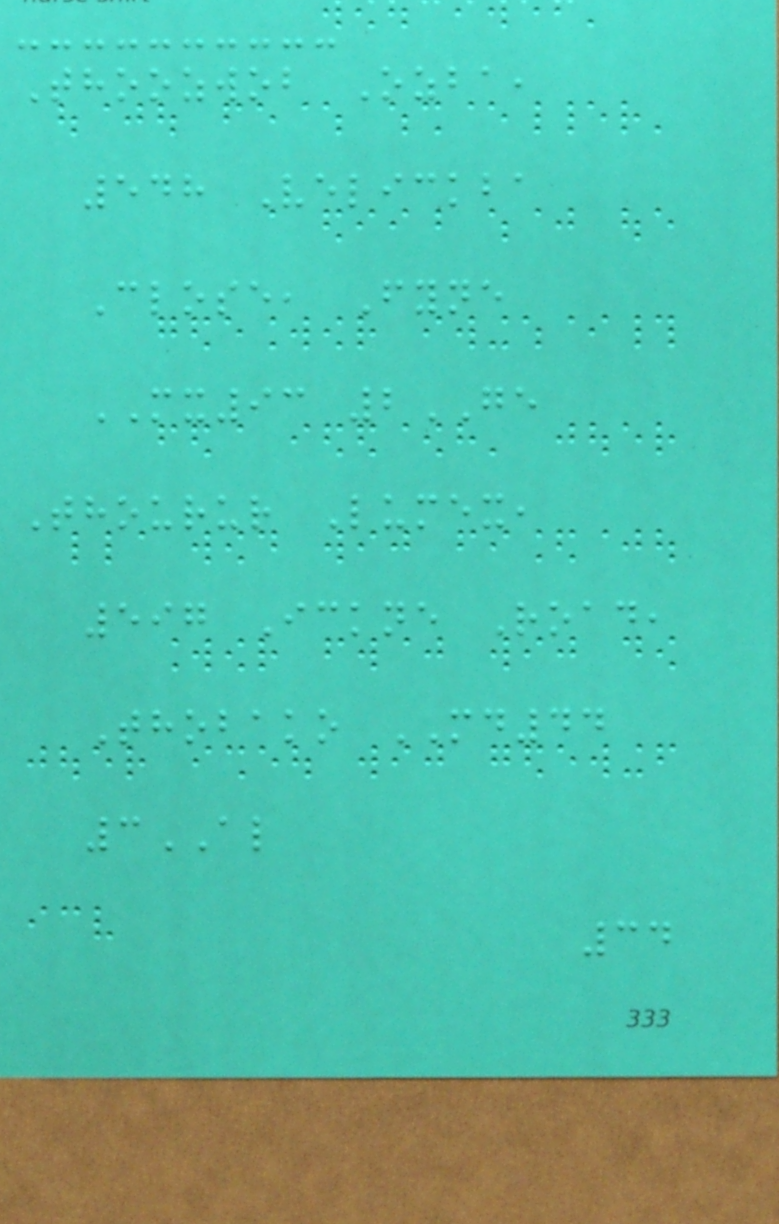Thoozwob Ozba,
548 Velickba
Close, Fyne
MX93 2GE
Thourur Lumex,
597 Ickne Road,
Thobako MD44
3AL
34
